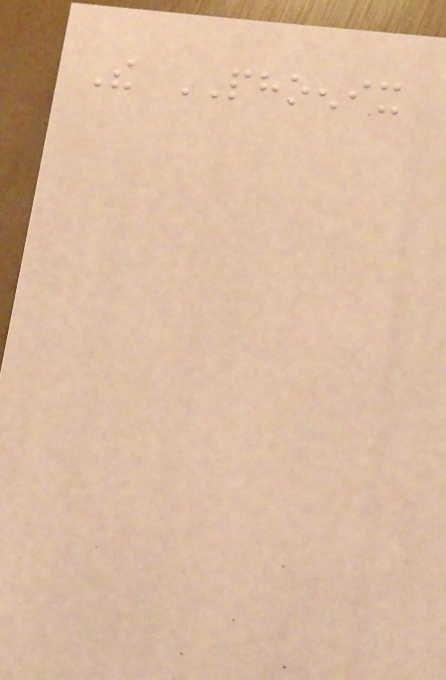The PHOENIX
